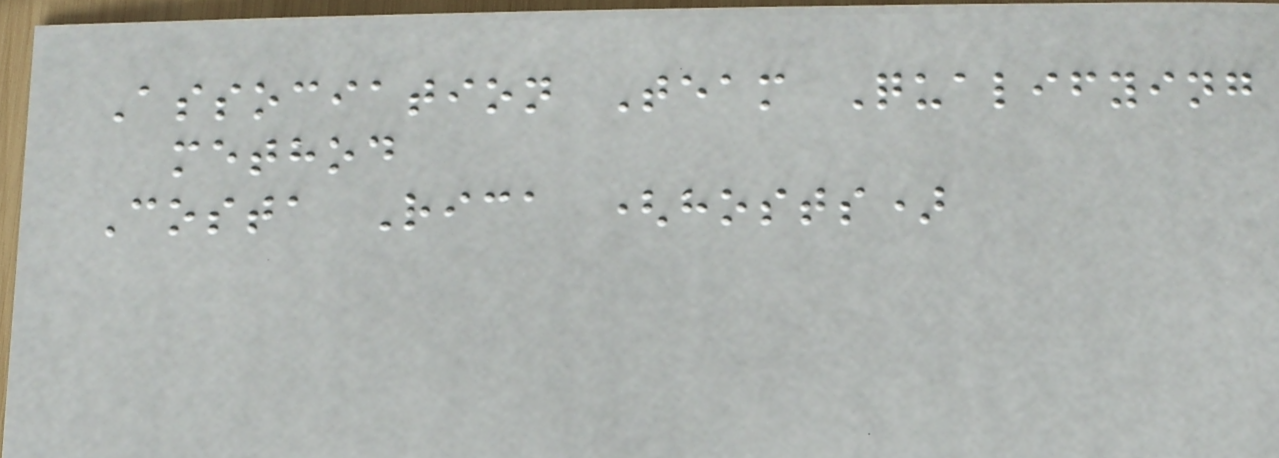Association Team Qualifying
method
Costa Rica (hosts)
